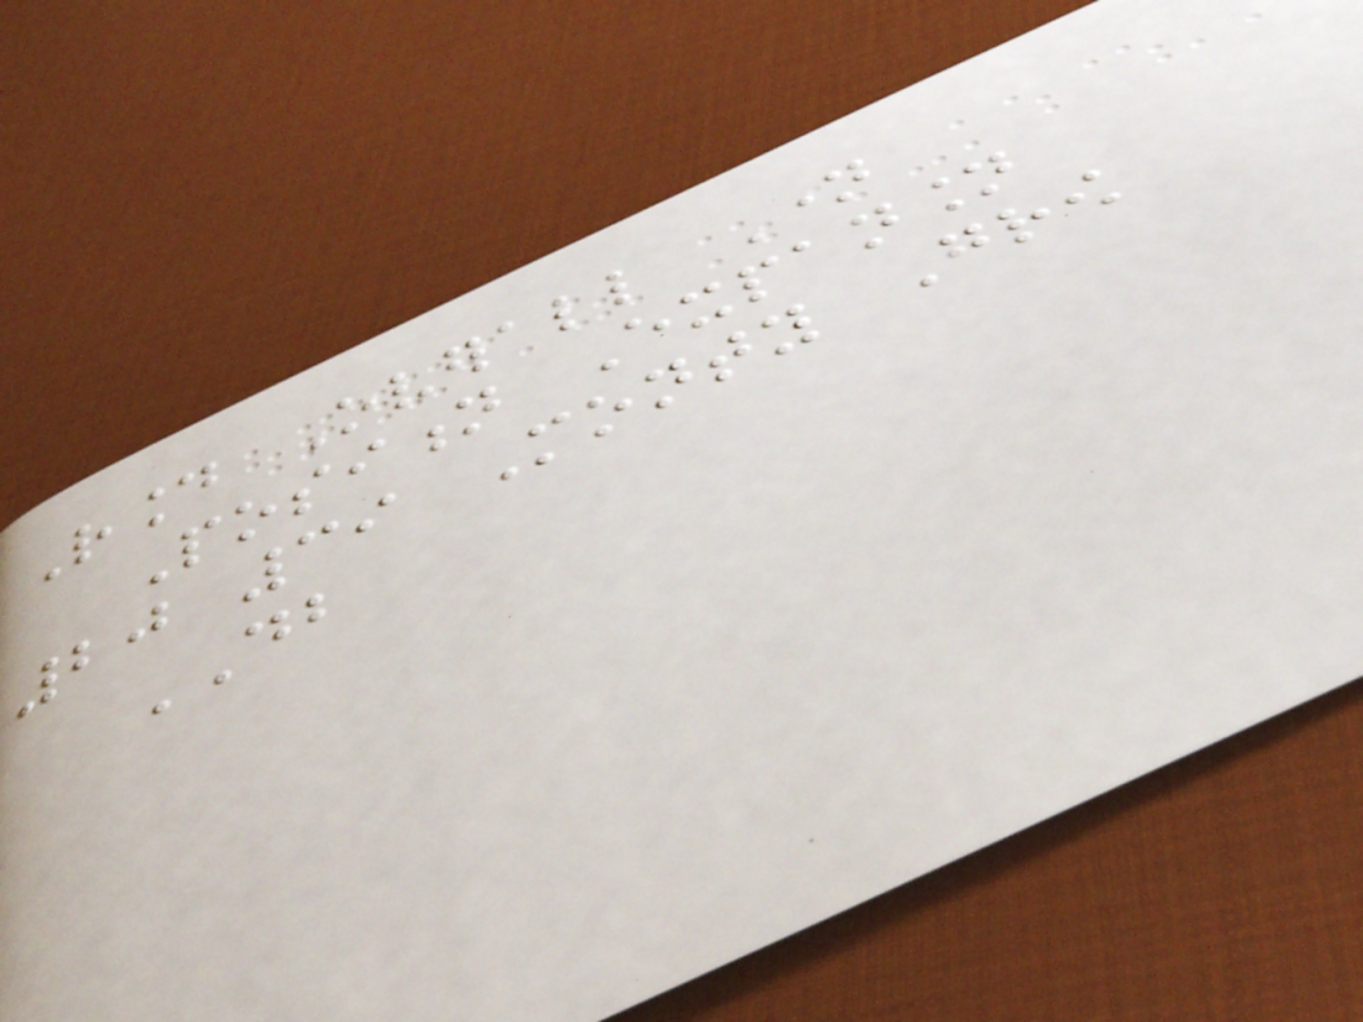Round Overall Name
Position Expansion
20 39 Monty Grow
DB
